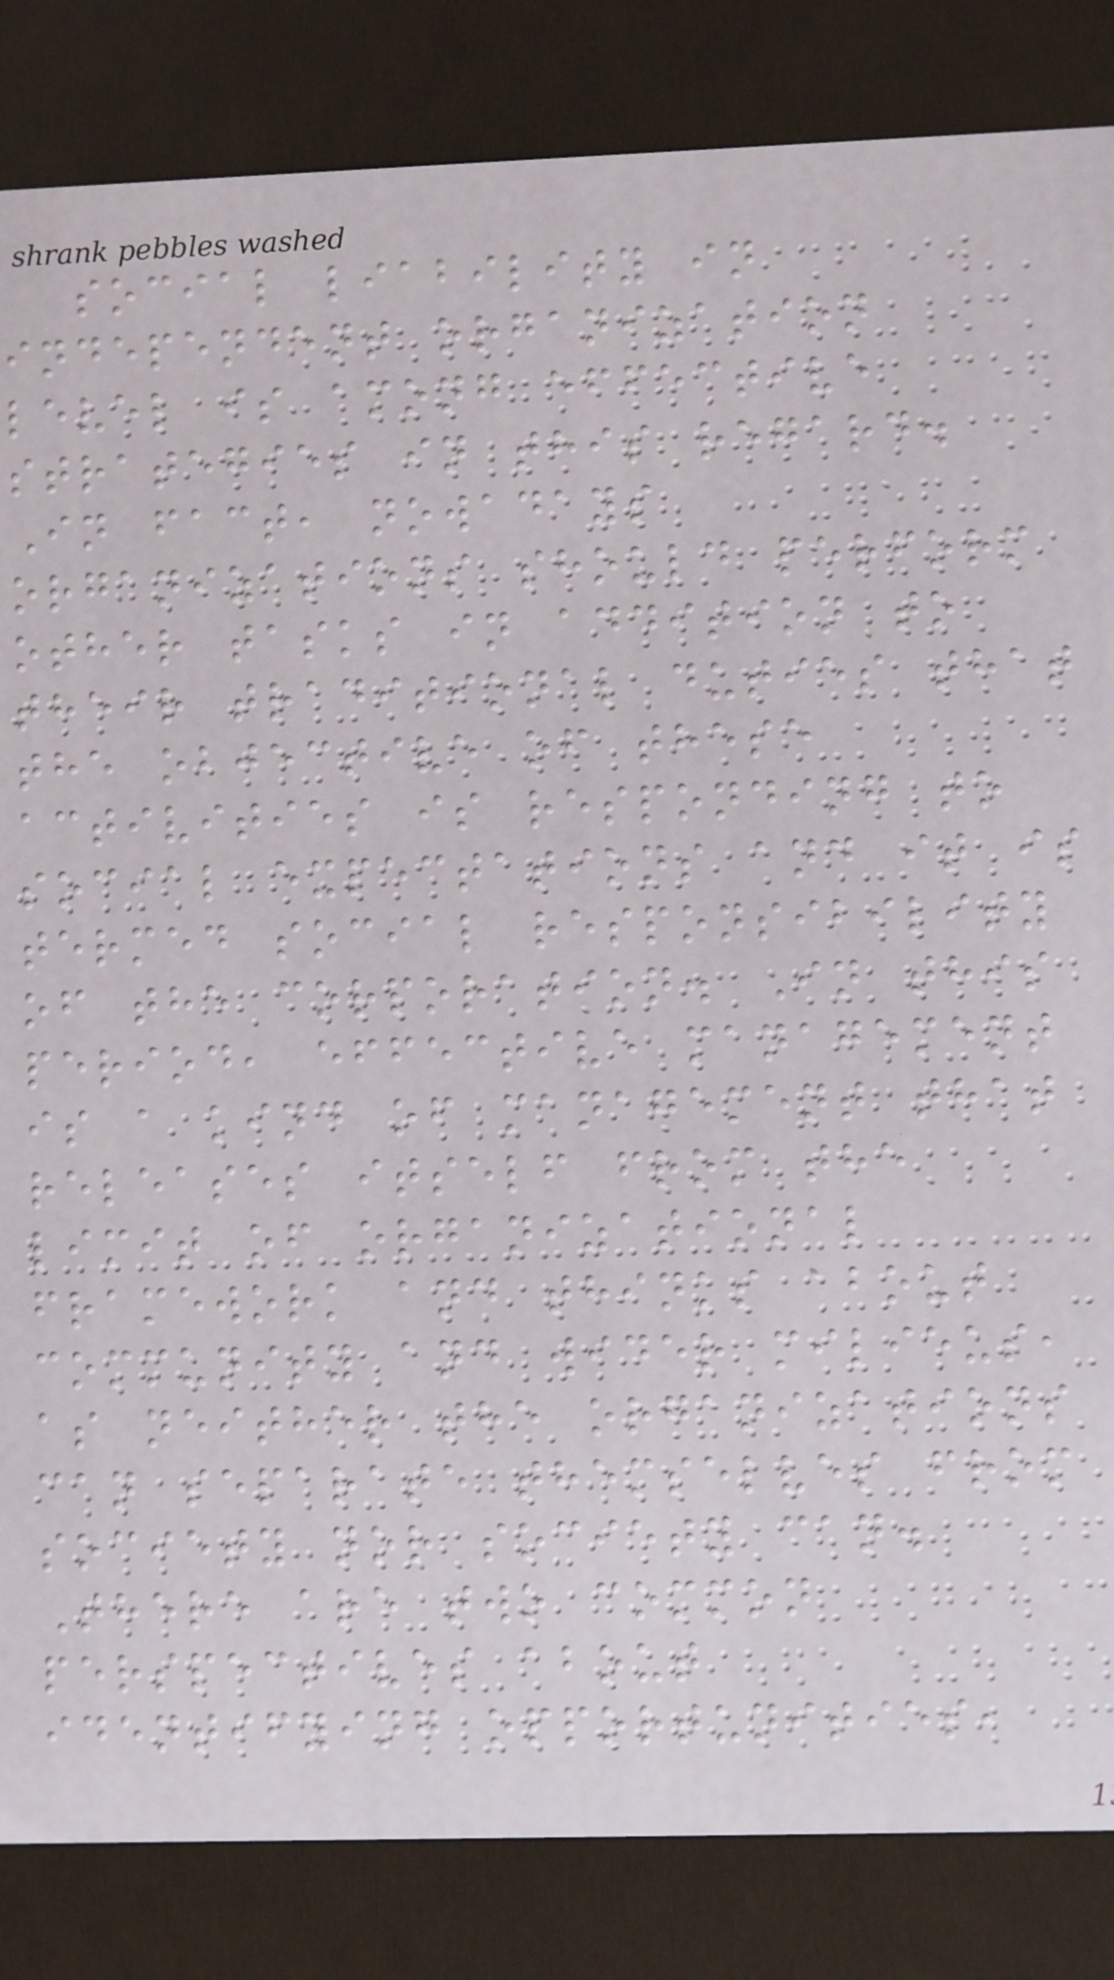social liability in
independent organization
level is among effective
strategies in this regard.
In fact, nowadays
organizations should perform
other tasks in addition to
their traditional duties that
the objective of these
activities is responding to
social expectations and it is
termed social responsibility
of the corporation. In this
period, effective management
is a kind of management that
releases itself from the
limit of organizational
framework and thinks about
community and wider milieus,
as neither the organizations
can separate themselves from
society nor society can.
There are two common
perspectives about
identifying opportunities,
